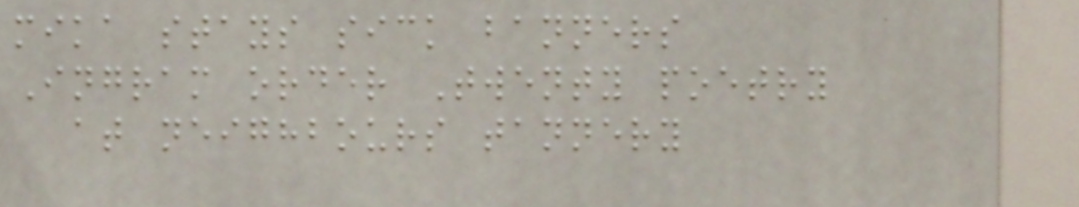mika stays sick banners
Ingram order Twenty poetry
at neighbours tannery
